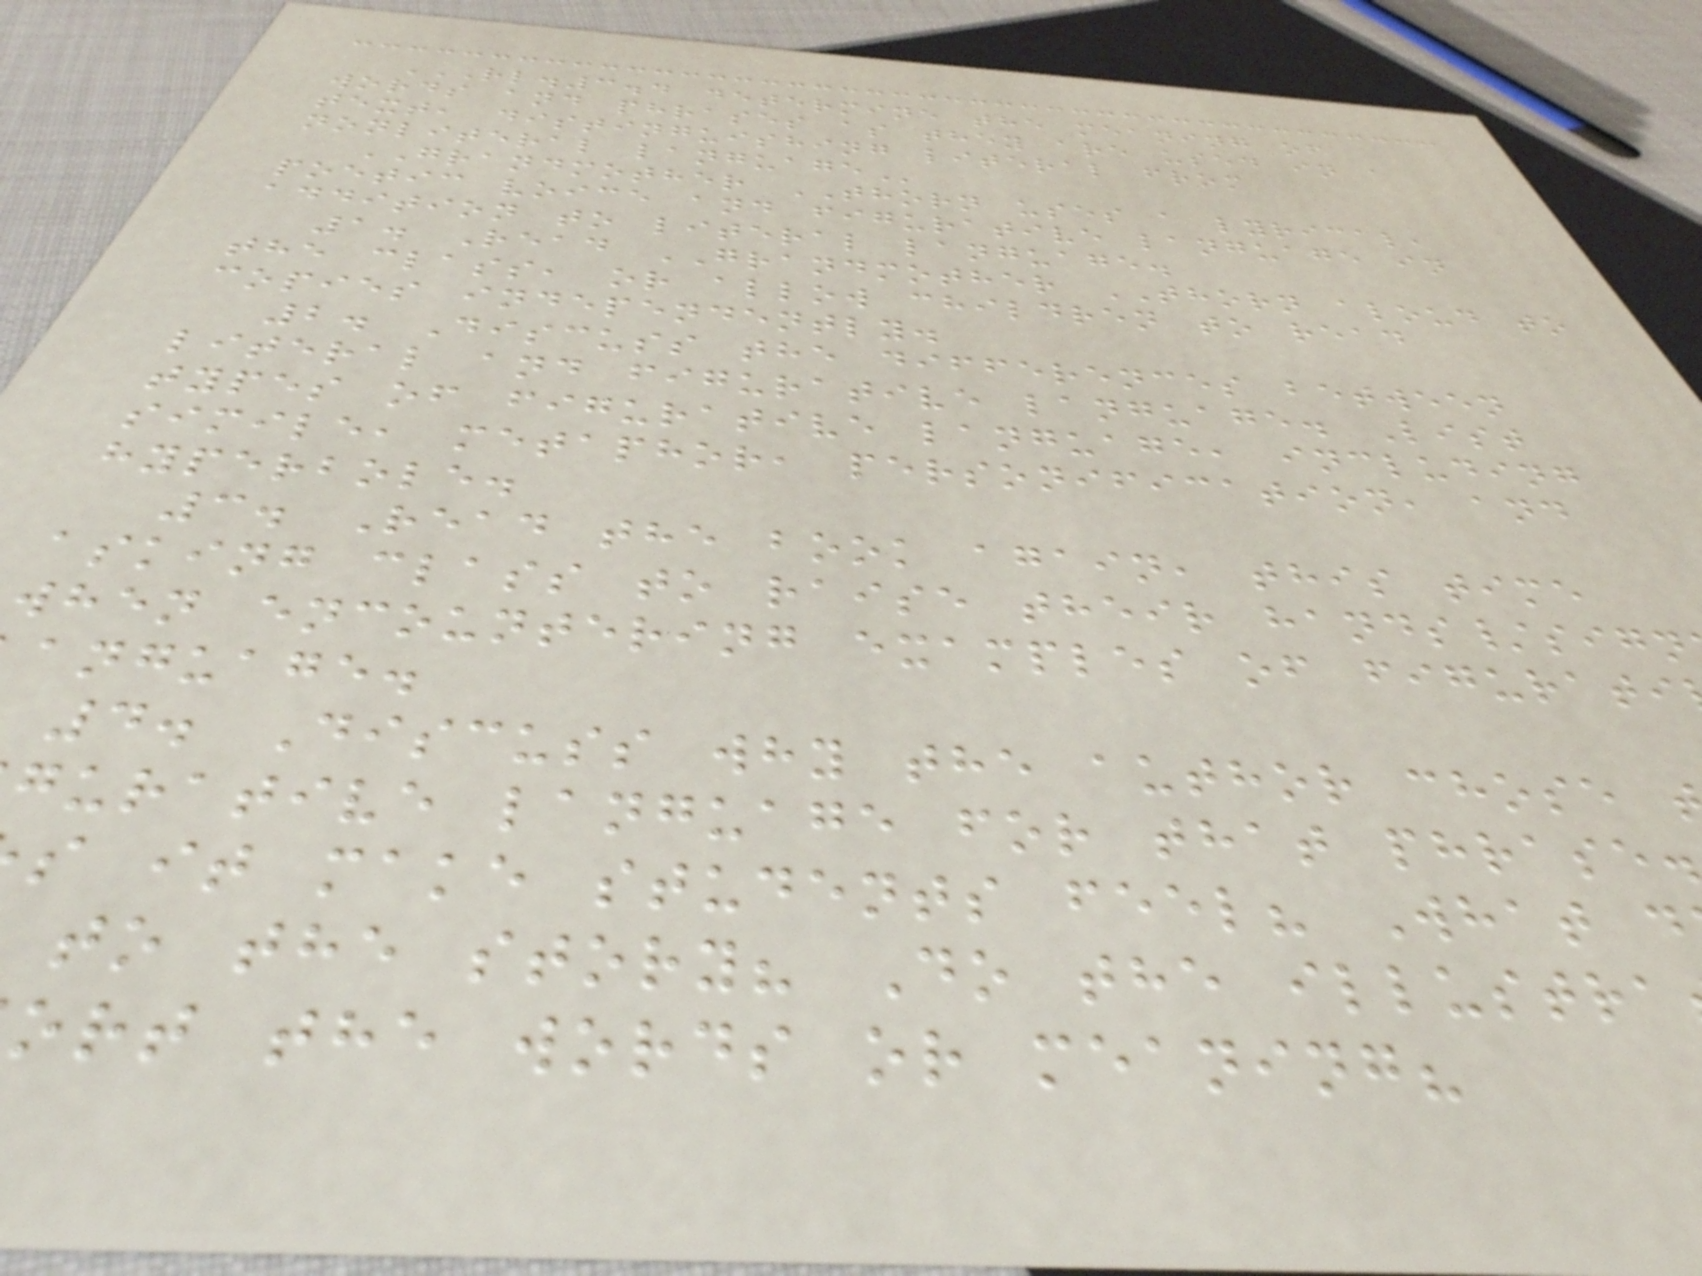RL.3.4 DETERMINE THE MEANING OF
words and phrases as they are used in a
text, distinguishing literal from
nonliteral
GRANDMOTHER THORN uses a lyrical,
poetic voice and figurative language in
addition to literal language.
1. Read GRANDMOTHER THORN aloud to
the class, or allow children to read
copies independently.
2. Discuss the differences between
literal and figurative language. List
types of figurative language, including
simile, metaphor, personification, and
hyperbole.
3. Read the book again, this time
asking class to raise their hands/sign
when encountering examples of figurati
anguage.
4. Discuss why the author chose
gurative language for that phrase.
s it make students feel? What d
to the story? Do the illustra
ort the words or meaning?
